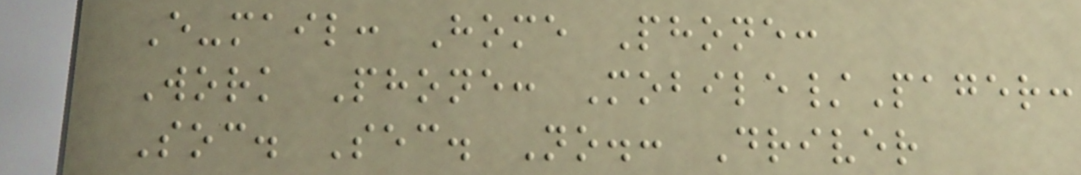E-mail: Home Phone:
Work Phone: Mobile/Pager:
Soc. Sec. No.: Driver
